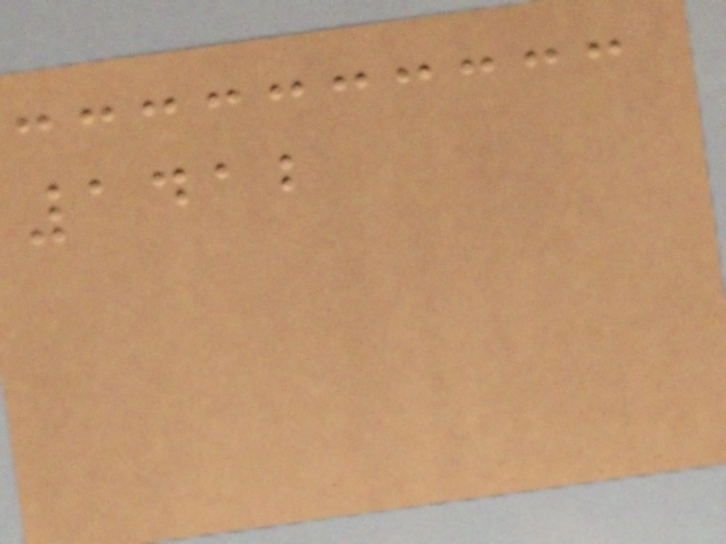1412
